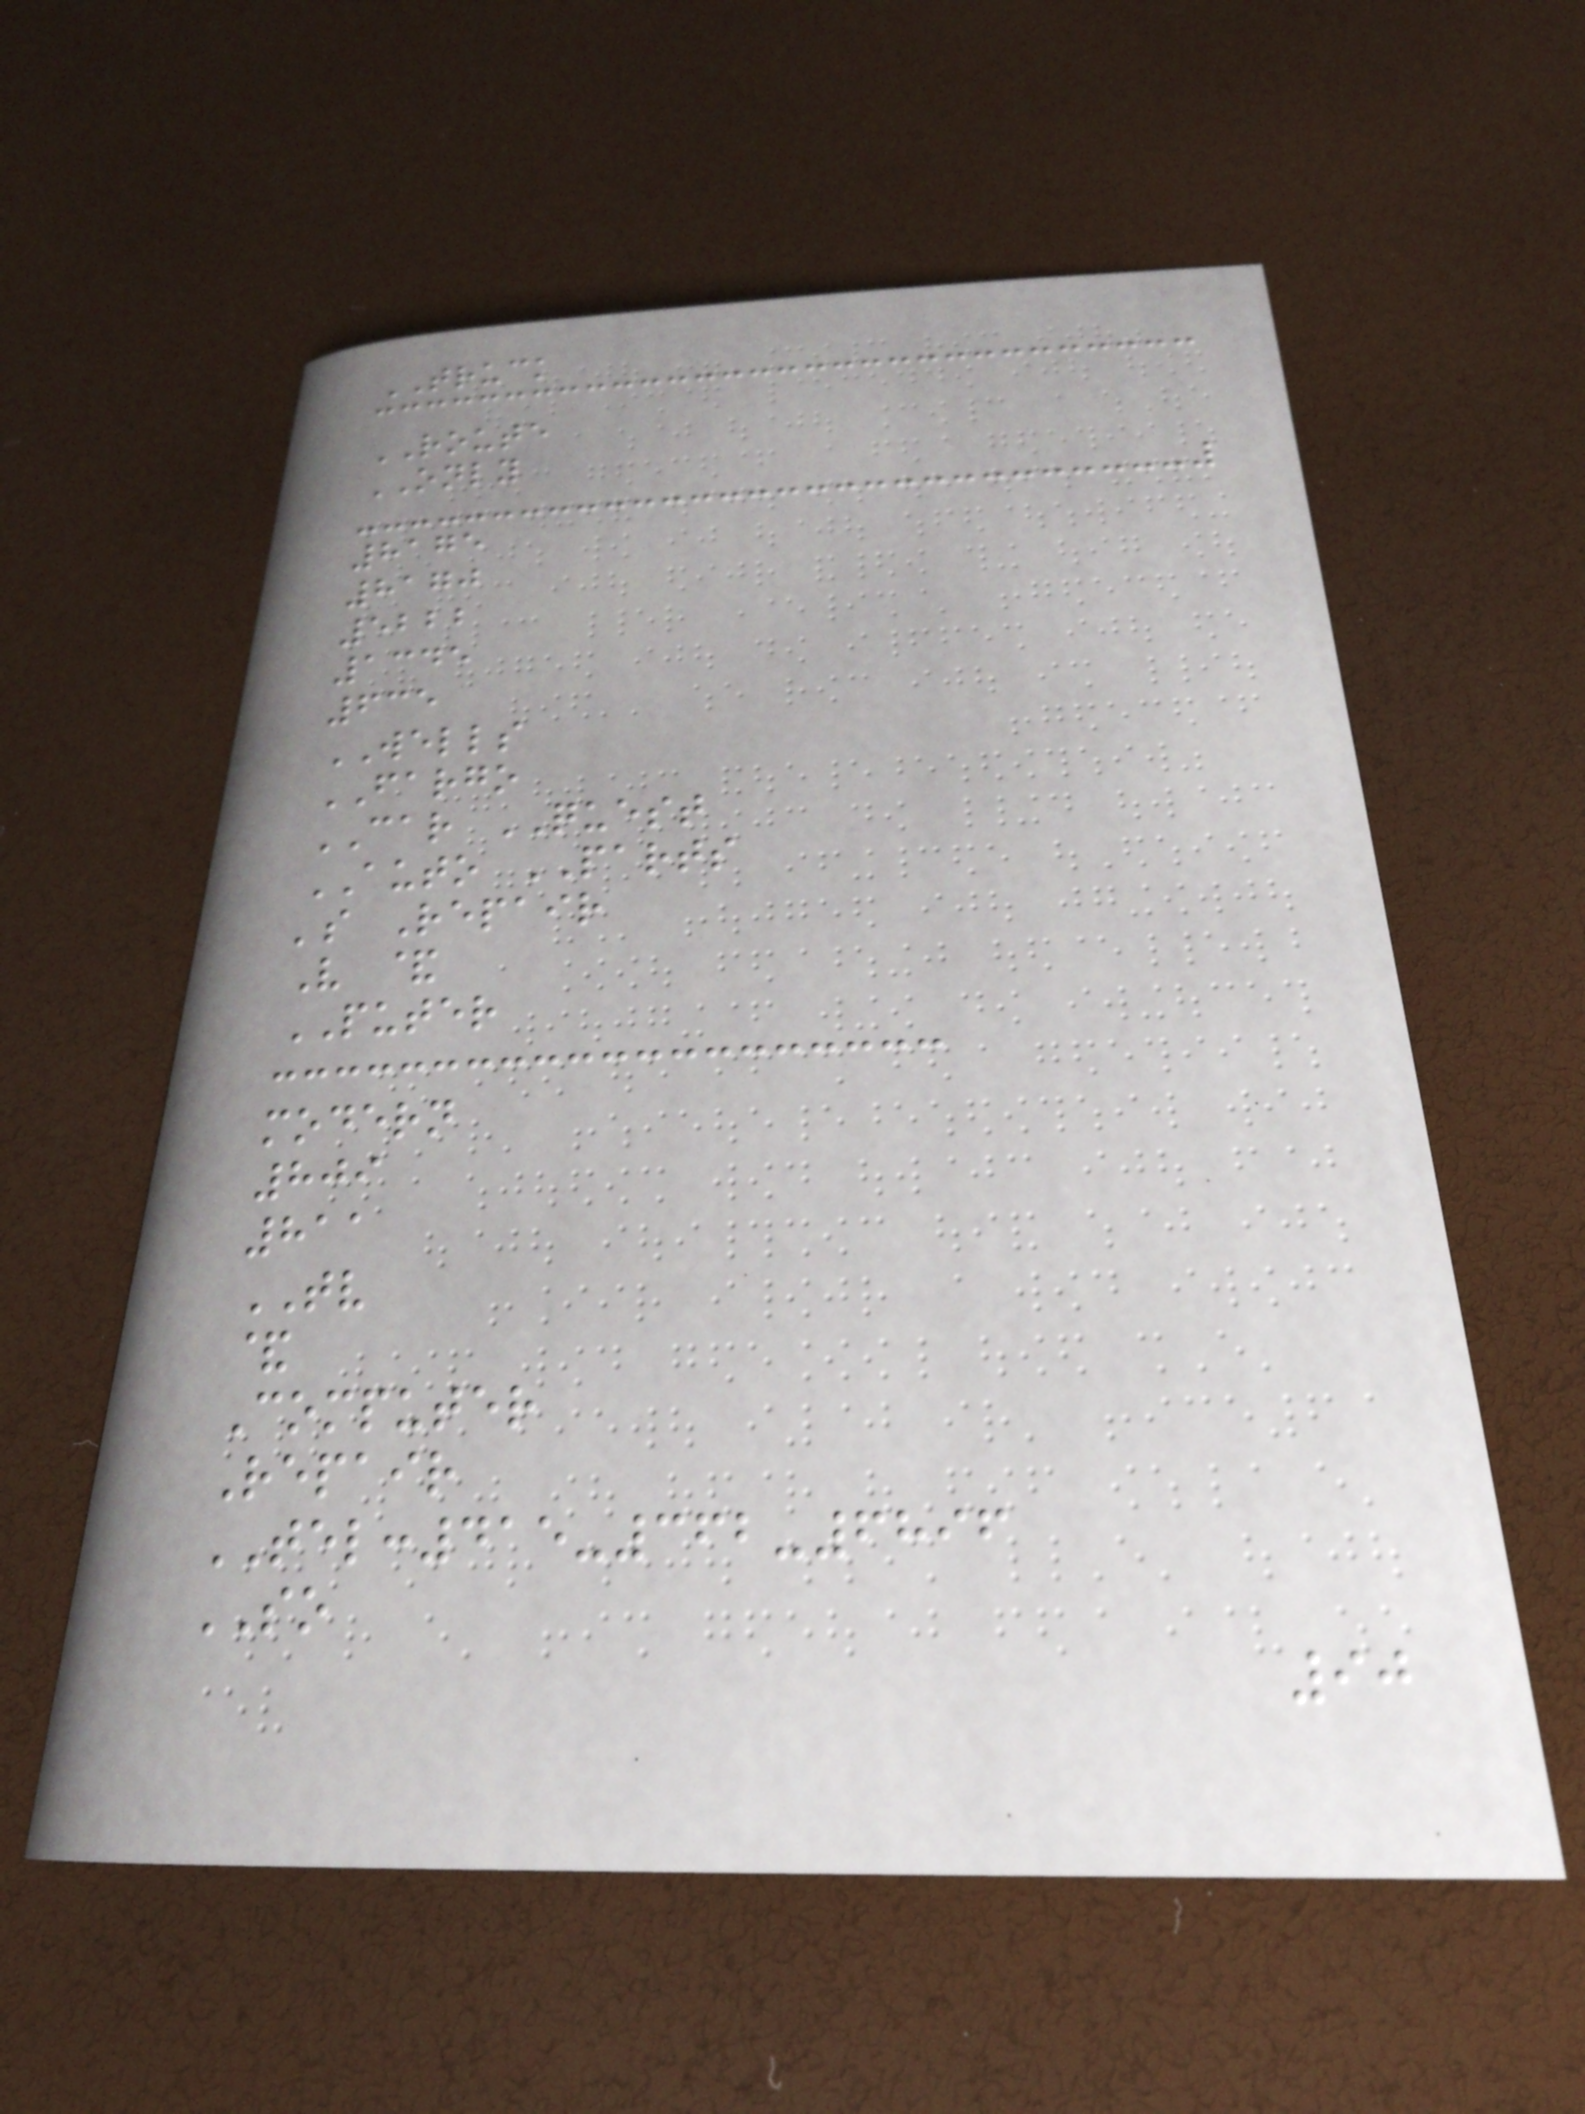TRUCK
ROUTE
ONLY
8175
8170
5222
1345
635
WELLS
FARGO
CAR QUEST
AUTO PARTS
's Repair
V &
PUTER
modern
809
811
TV
&
Computer
Repair
TEL:415-362-6896
SO
90
